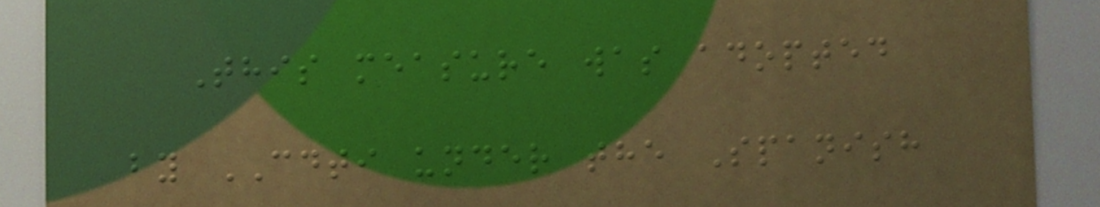This measure was adopted
by CDTI under the Spanish
